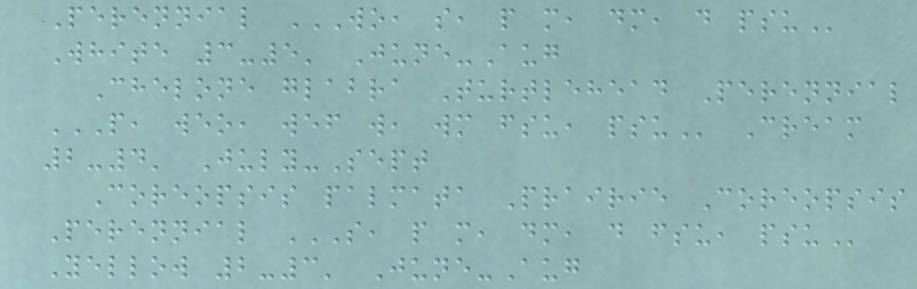Perennial WO, S, P M, DM, D PSU
White 3-5' June-Aug
Chelone glabra Turtlehead Perennial
P, WEO, WEF W, WM FSU, PSU Cream
2-4' July-Sept
Coreopsis palmata Prairie Coreopsis
Perennial S, P M, DM, D FSU, PSU
Yellow 2-3' June-Aug
